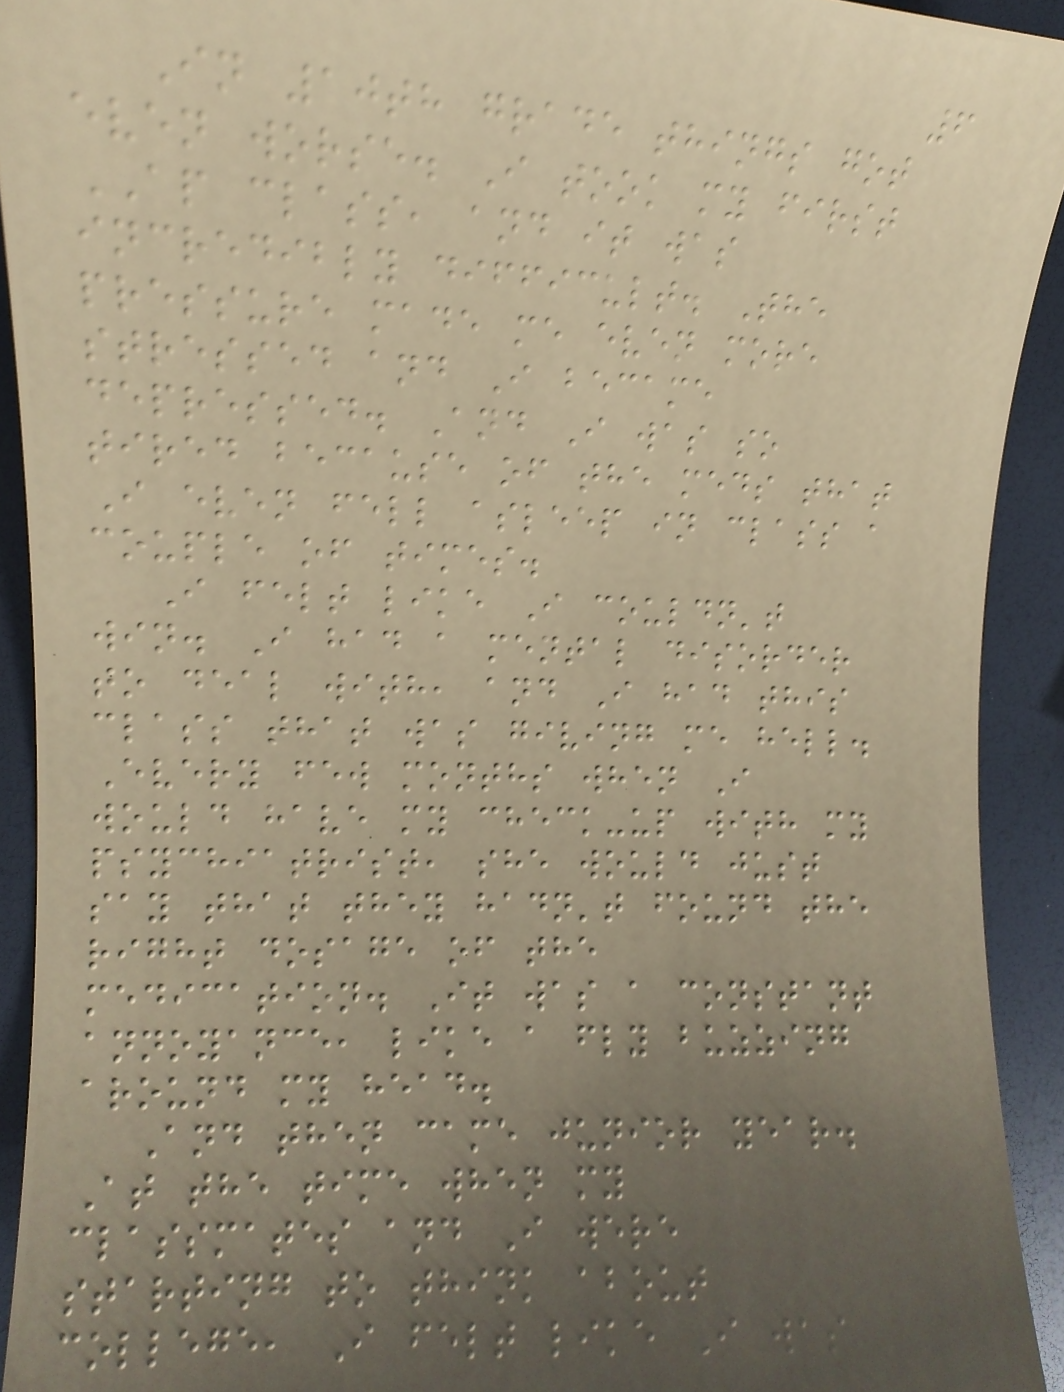6
In 10th grade things got
even worse. I took my first
AP class, and it was
incredibly difficult. The
pressure made me even more
stressed and I became
depressed. And I was so
tired because of the meds that
I even fell asleep in class a
couple of times.
I felt like I couldn't
win. I had a mental disorder
to deal with, and I had this
class that was giving me hell.
Every few months when I
would have my check-up with my
psychiatrist, she would just
say that they hadn't found the
right dosage of the
medication. It was a constant
annoyance, like a fly buzzing
around my head.
And then came junior year.
At the time when my
classmates and I were
starting to think about
college, I felt like I was
